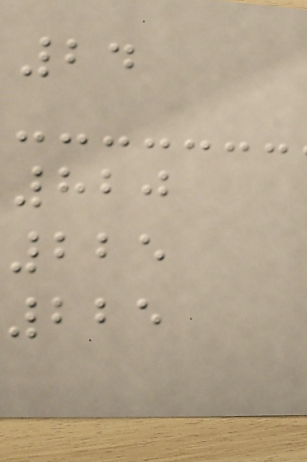24
820
225
225
